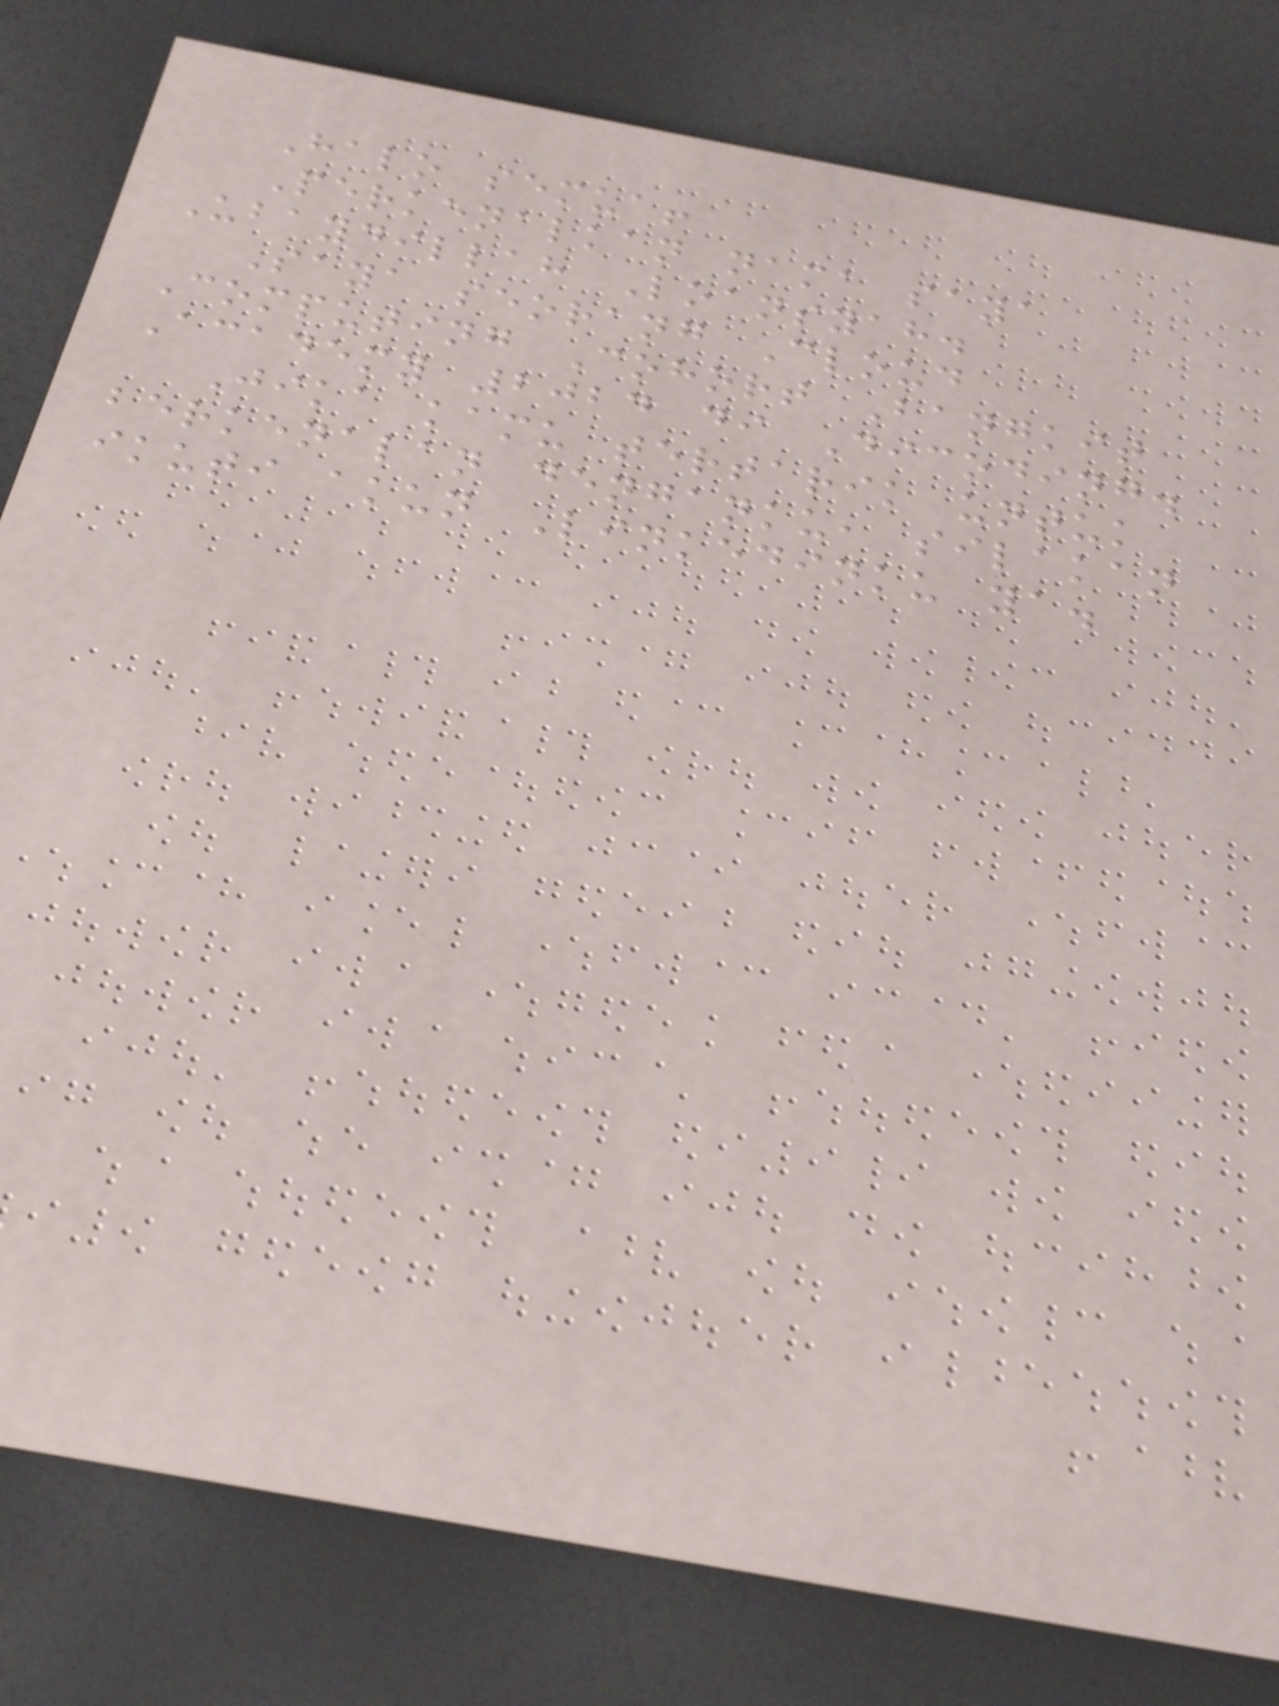Halo semua!
Perkenalkan nama saya
Ubaydillah Loansyah.
Saya seorang Cloud
Computing Cohort Bangkit
Academy 2024 di Dicoding.
Jika kamu tertarik untuk
berkenalan denganku, silakan
ikuti akun Linkedinku ya.
